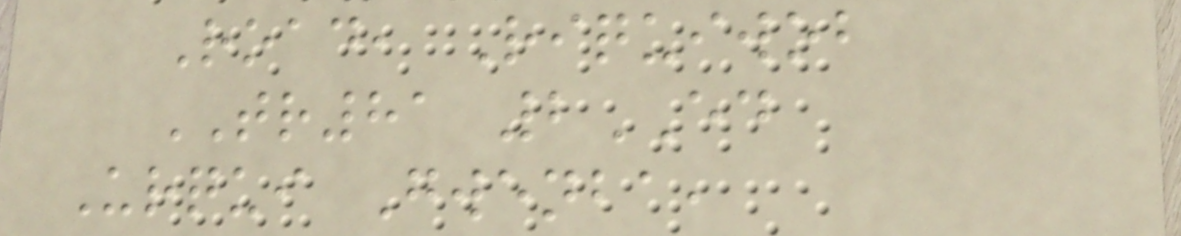Road, Riquiwob
TR81 2ED
Urqui Gwenba,
